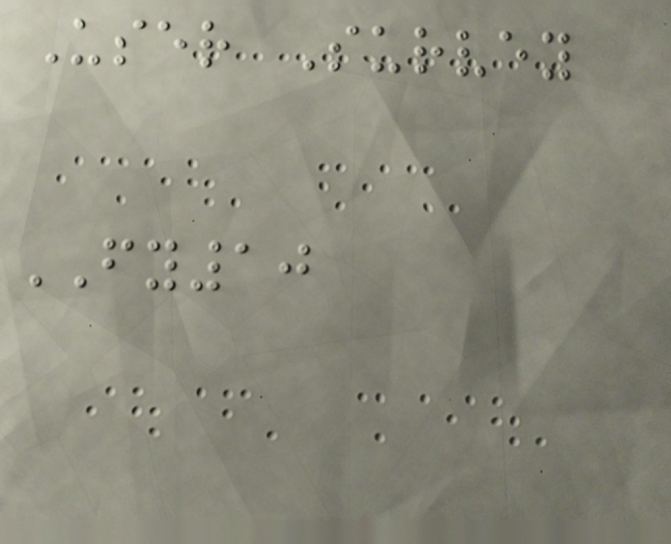User Survey
FY10
